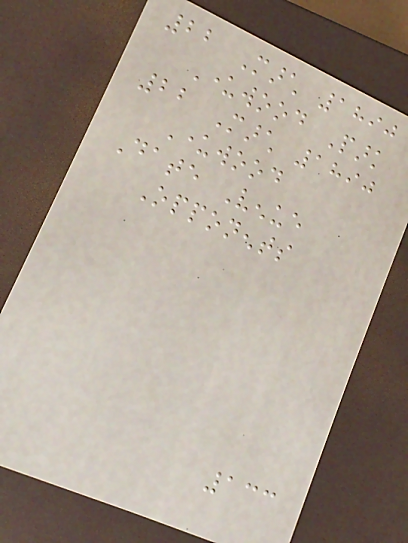22 March 1890
Underwood Park
22 March 1890
Underwood
Date Venue
Opponents
133
